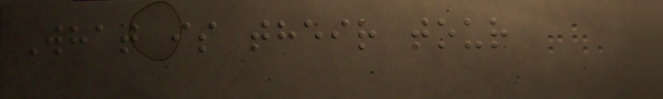What is their tour
